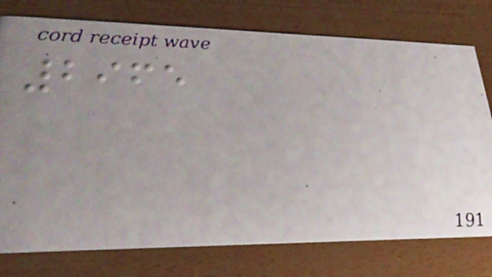2965
